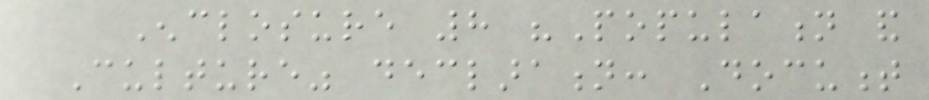Enclosure 8 "Population and
Culture" declaration: Document
